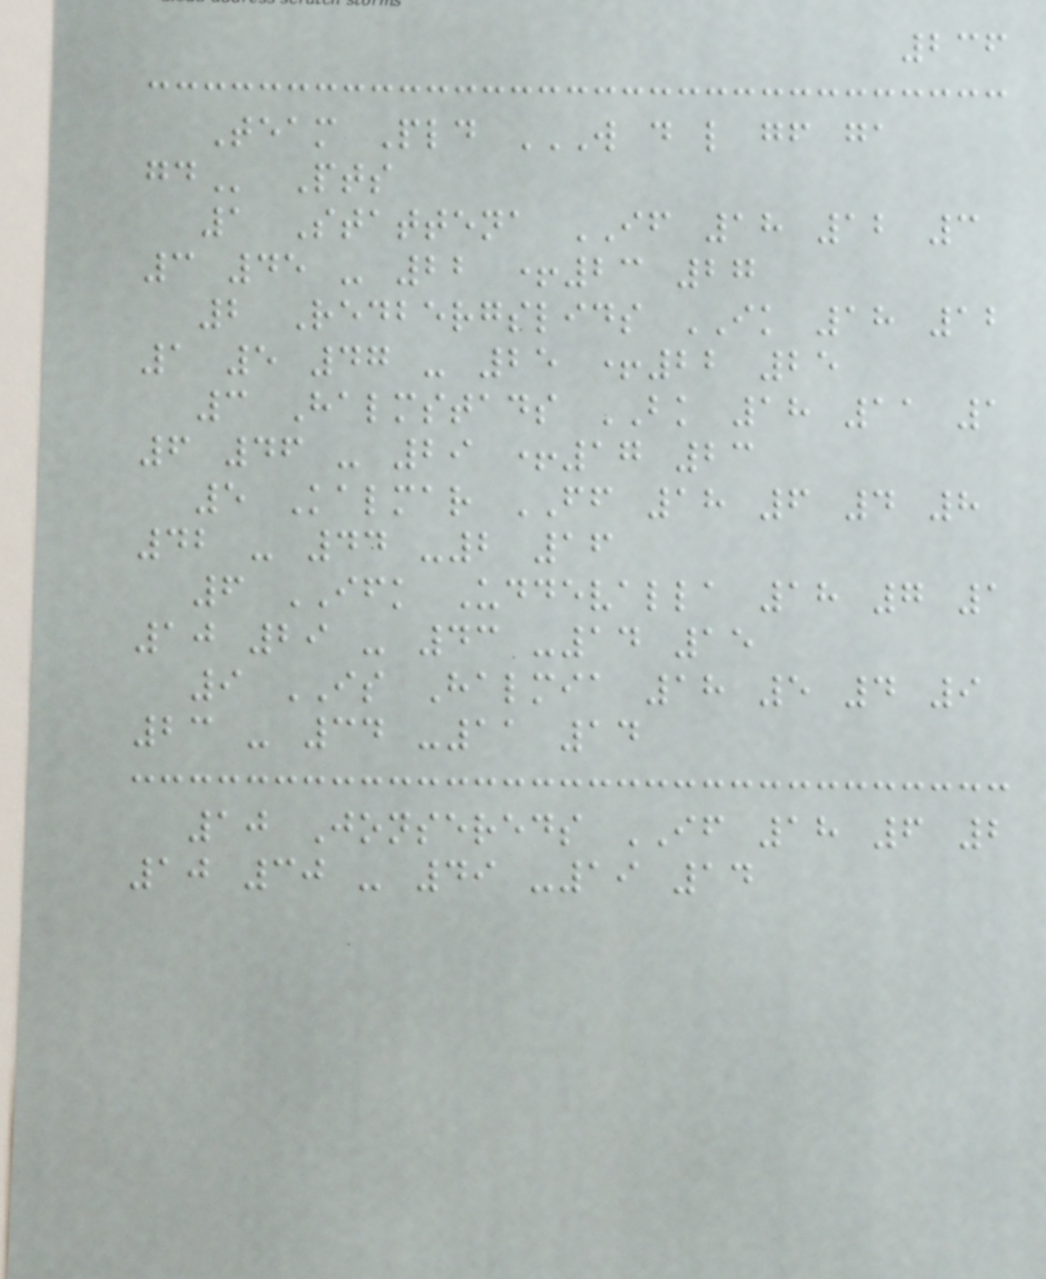236
Team Pld W D L GF GA
GD Pts
1 Stattena IF 18 12 3
3 45 - 22 +23 27
2 Redbergslids IK 18 12
1 5 47 - 25 +22 25
3 Halmstads BK 18 11 1
6 46 - 29 +17 23
5 Kalmar FF 18 6 4 8
42 - 44 -2 16
6 IFK Uddevalla 18 7 1
10 29 - 43 -14 15
9 IS Halmia 18 5 4 9
23 - 34 -11 14
10 Jonsereds IF 18 6 2
10 30 - 49 -19 14
